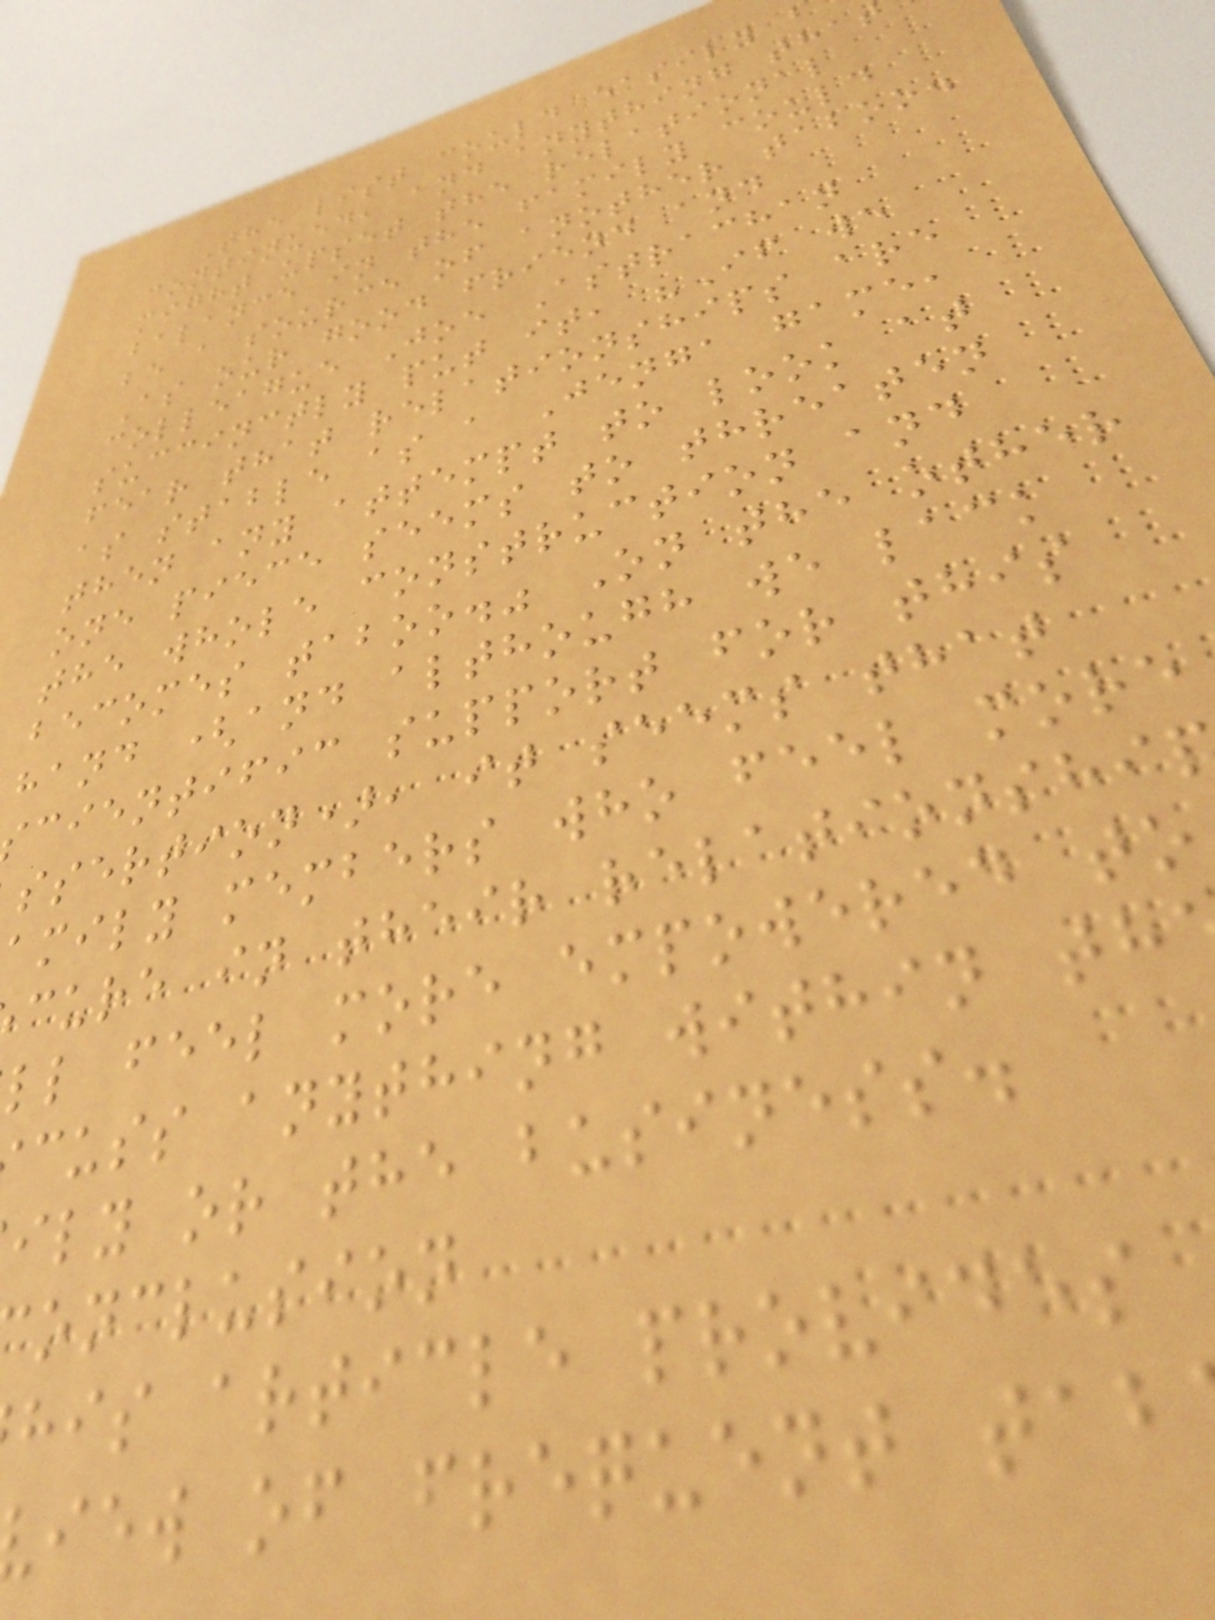The list could easily b
continued, and anything that
might upset the relational
balance in the family could
be a source of another taboo.
As our good friend and
colleague Joe Astrachan
succinctly put it, "If we
fear that relationships are
as stable as a Jenga game,
then any attempt to look at
one piece seems to threaten
the whole construction and
becomes taboo." On the other
hand (and although we lack
cientific support for this
ssertion), it seems that
amily members who feel more
cure in their relationshi
ll feel more empowered to
cuss anything within th
ily or the business.
onclusion
his article provides
iew of frequent tab
